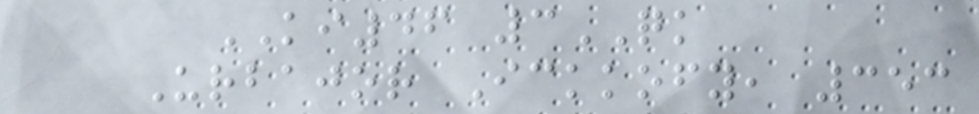KI46 3QK
Urbajor Ickkofy, 353
